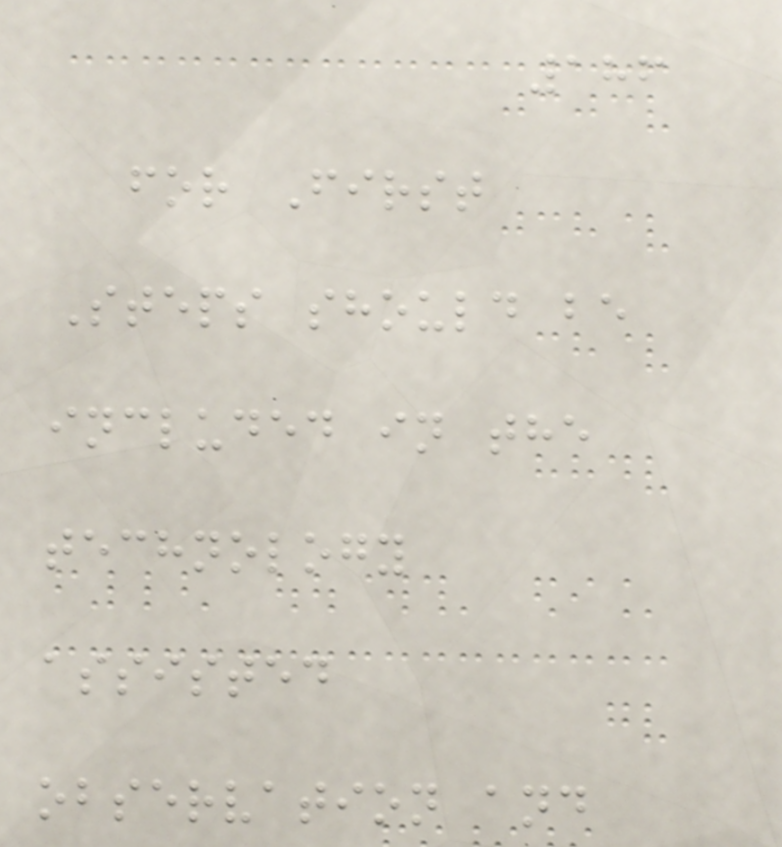186
for First
Steps should be
included in the
technology
assisted
observation and
